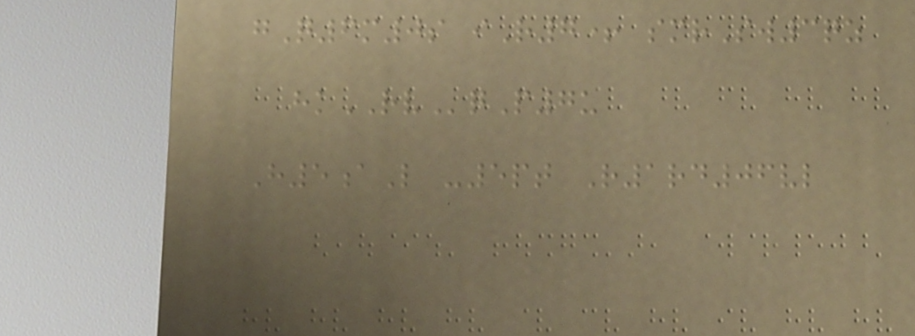gQ6m0s iR7+ smrSw3qz
hkRVqP7u
H5aL -5pt R1rd06vl
